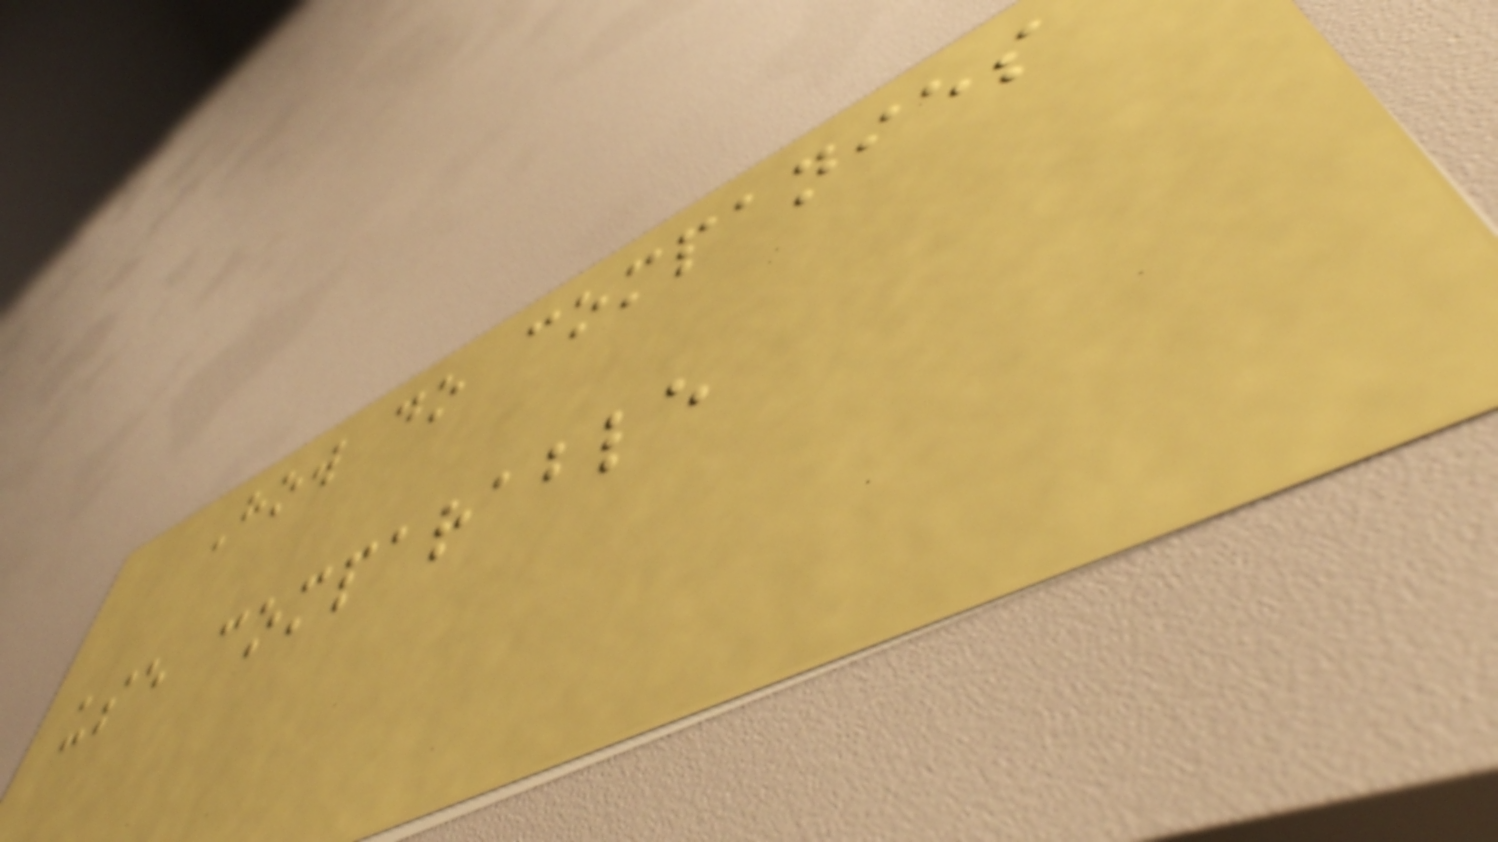How do companies
use comparable
